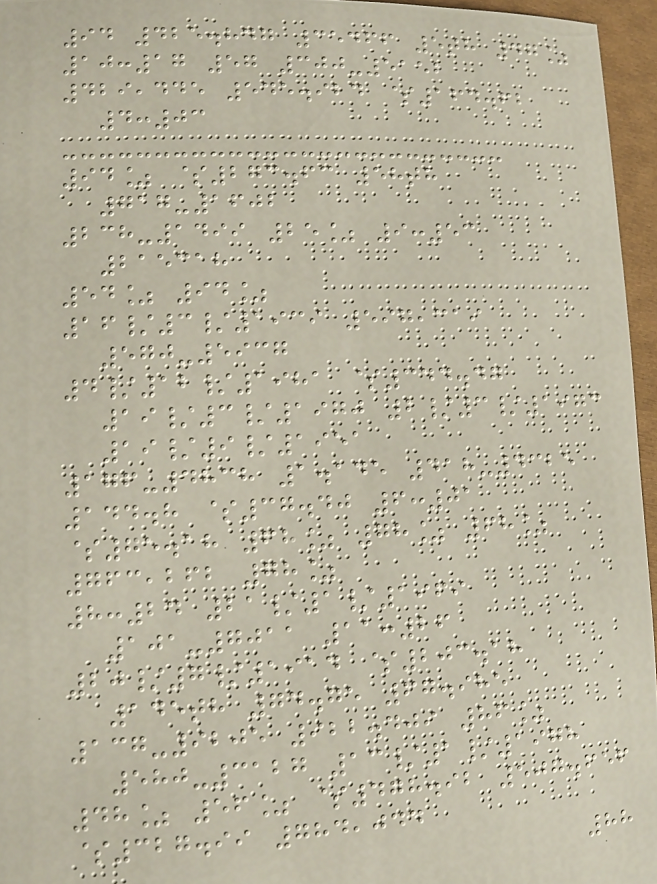94 425.847 35466 5th 47%
10:17 57 300-5152
429,445 545.924 $164.62
4:03
94% $273.63 58th
717-1602
238-1499 25% 9:53
215318
54% 94%
16/3/1939 597,319
570-5937
4/12/1981 $344.47
19/3/1970 2/3/1973
19/9/1951
176-4838 1.145 418-4325
144.8 $37.40 6:01
$75.18 68% 78% 68%
763,262 78%
8:24 21/1/1969
101-7011 11:26
20/7/1914 $203.18
145th 74.75 67.985
137-9205 922.409 86%
580-3127 13/1/1978
48% 56% $478.92 507.656
$327.99 784,044
88
